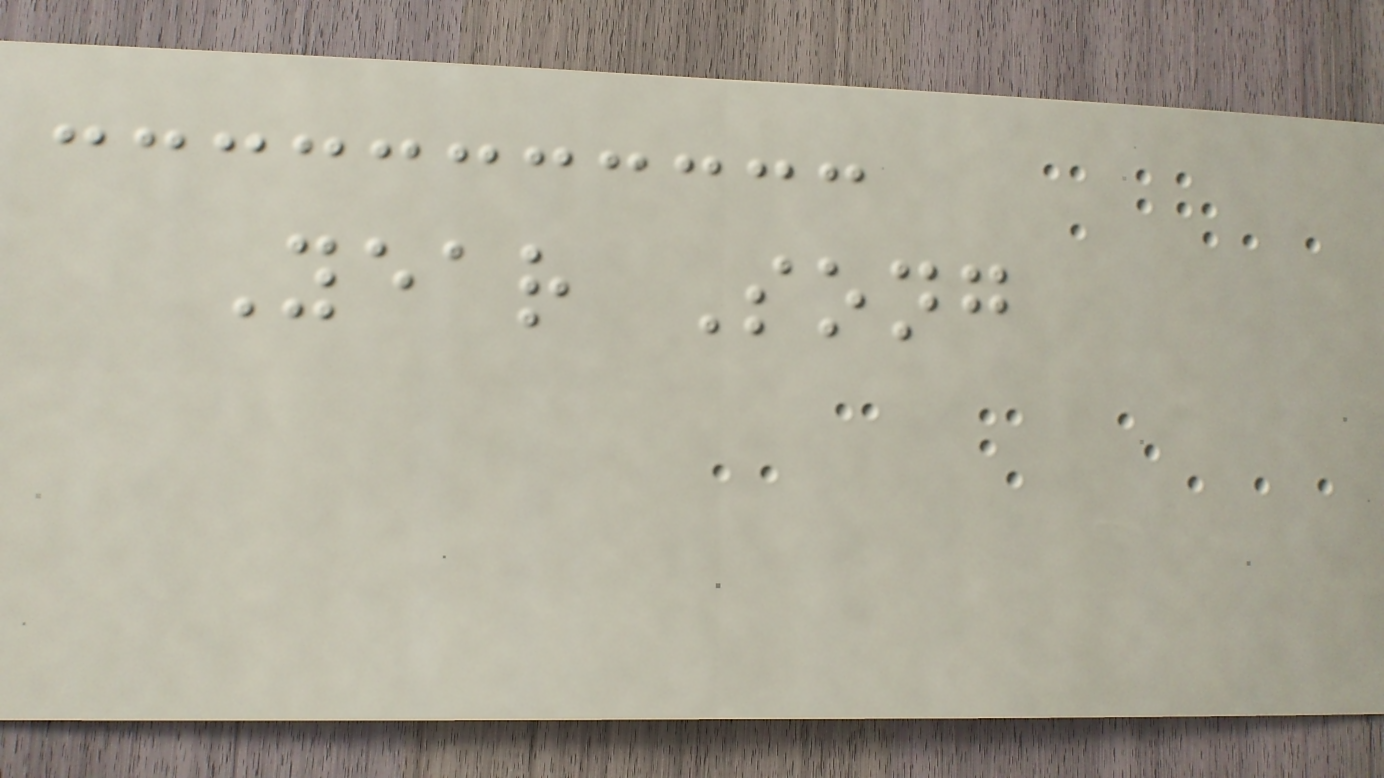Year Song
